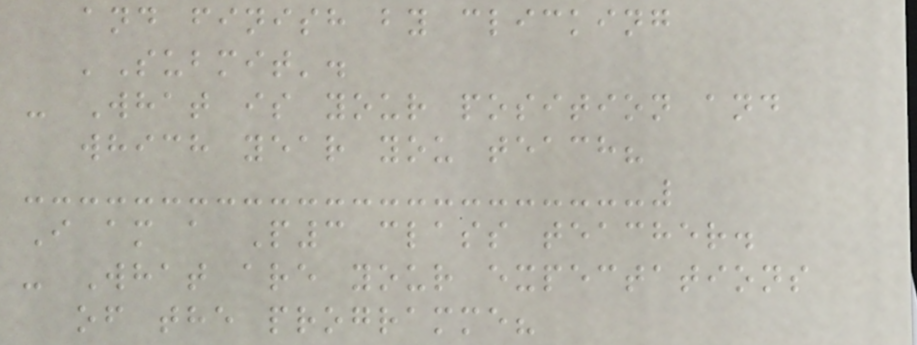and finish by clicking
'Submit'.
- What is your position and
which year you teach?
I am a P3 class teacher.
- What are your expectations
of the programme?
